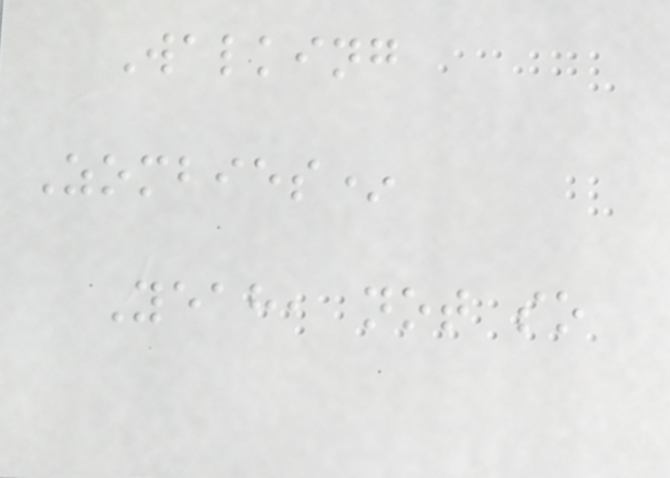Walking
Zombies*
Yeah, not so
